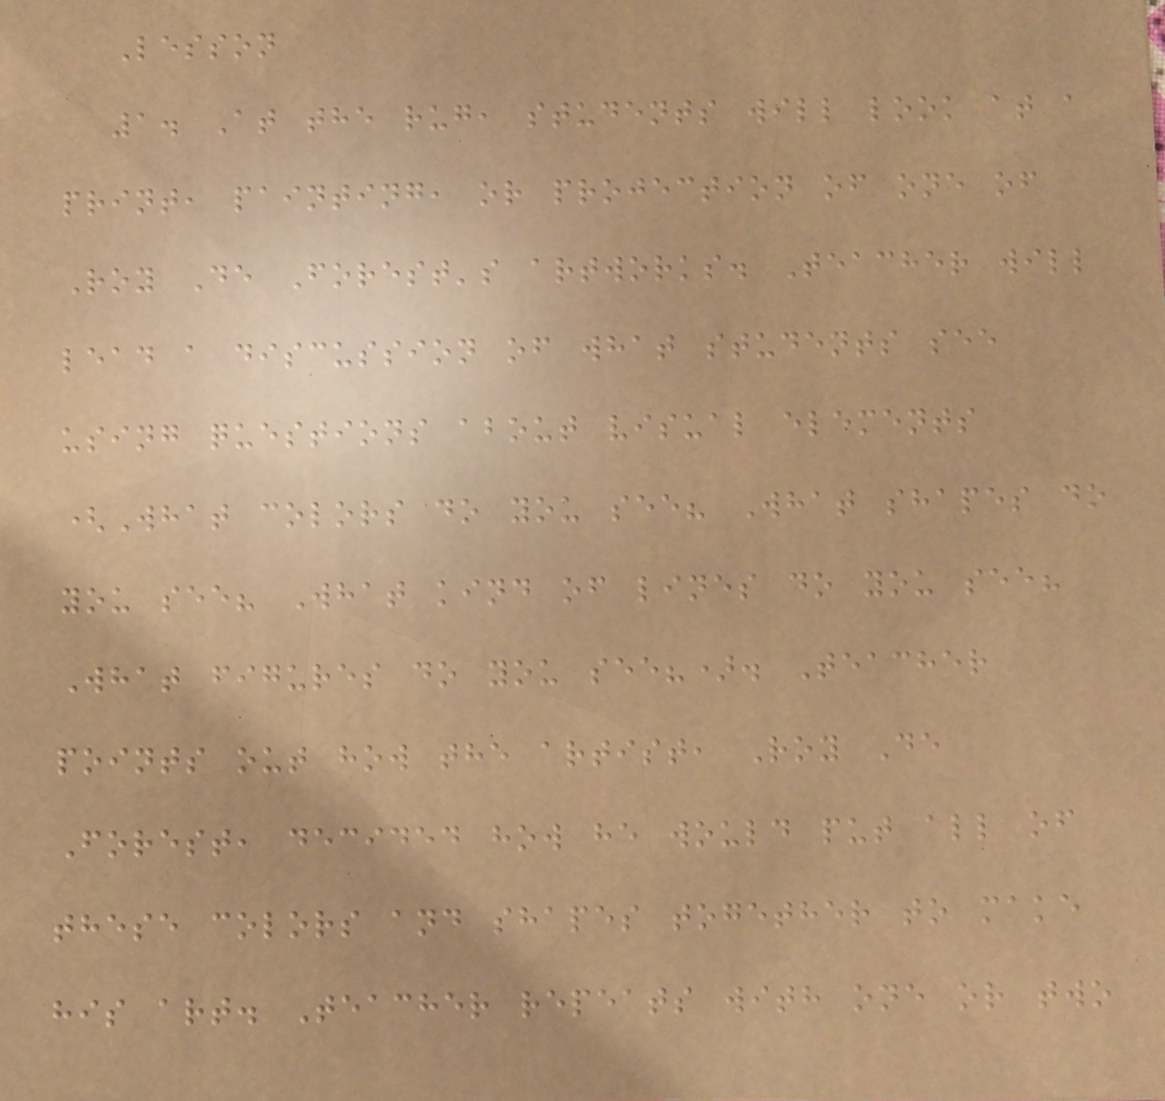Lesson
1. At the rug, students will look at a
print, painting, or projection of one of
Roy De Forest's artworks. Teacher will
lead a discussion of what students see
using questions about visual elements
(What colors do you see? What shapes do
you see? What kind of lines do you see?
What figures do you see?). Teacher
points out how the artist, Roy De
Forest, decided how he would put all of
these colors and shapes together to make
his art. Teacher repeats with one or two
